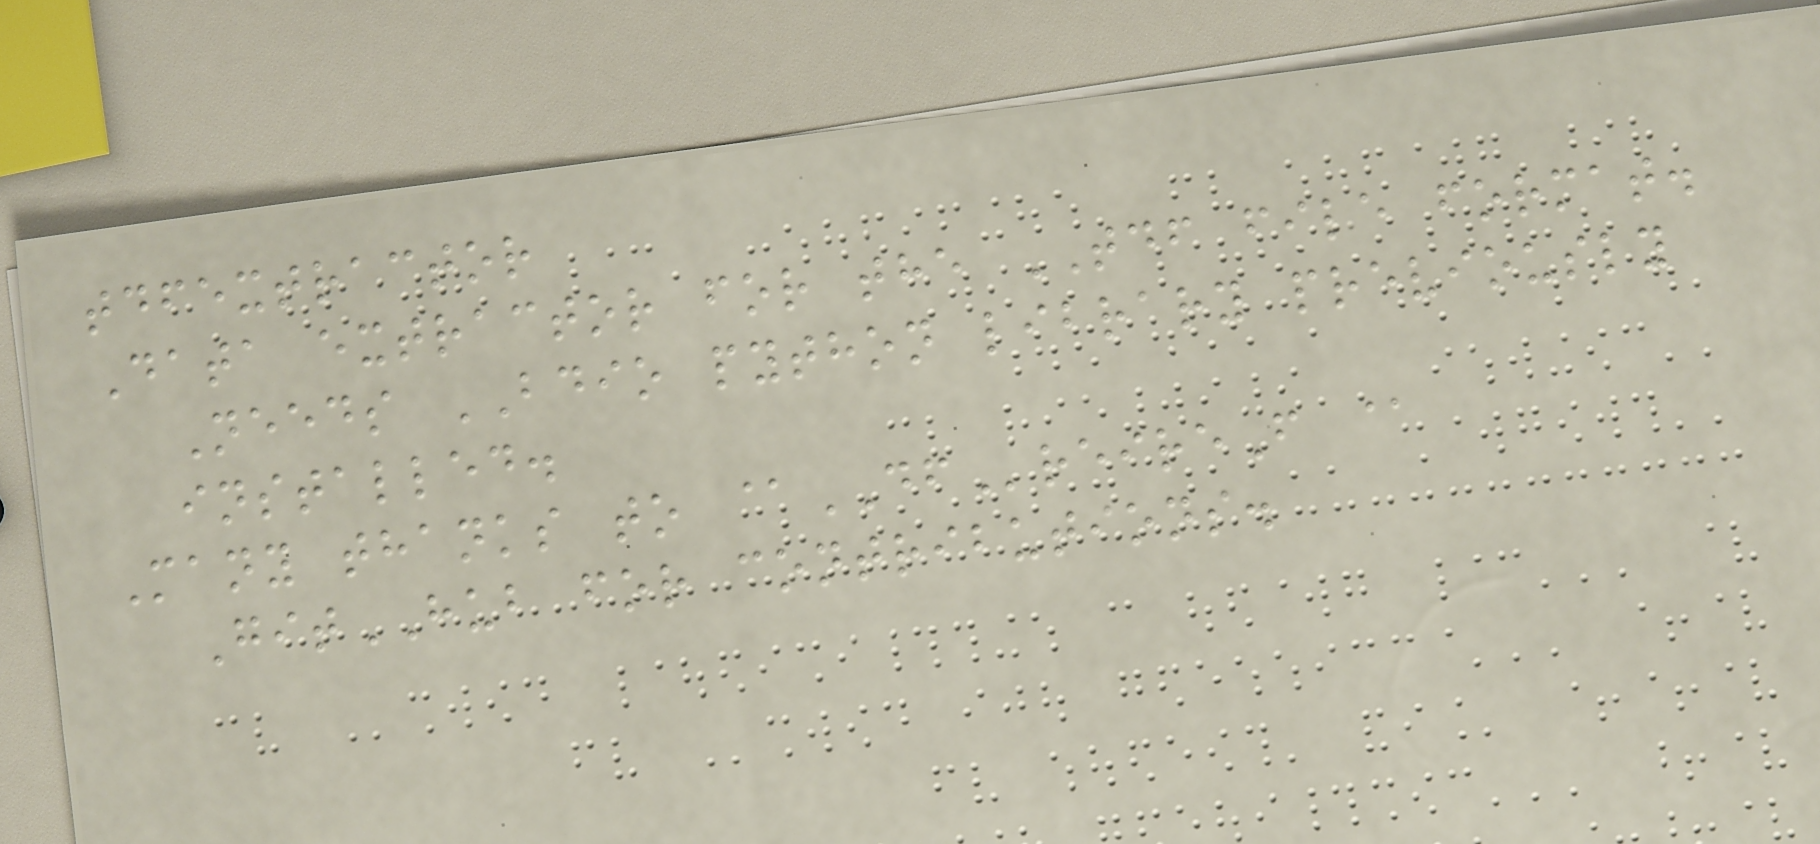tdfextractor
Data extractor for the TDF file format.
Needs BDIO python library previously
installed.
Many thanks to @DFreireF @
GitHUB for contributions.
